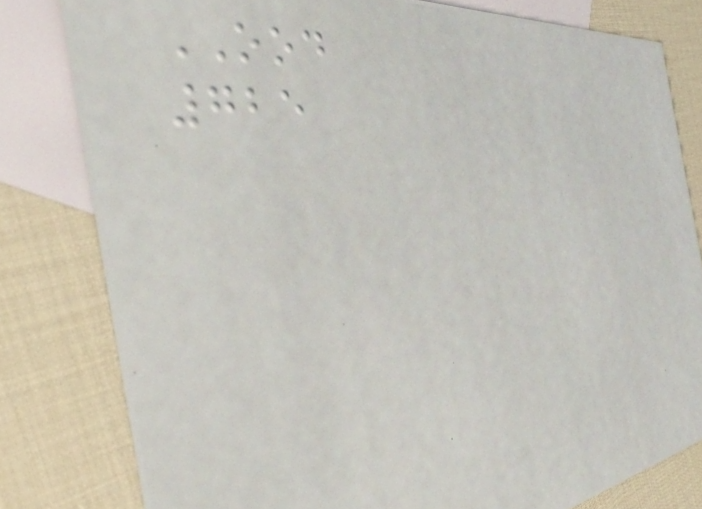OOD
725
